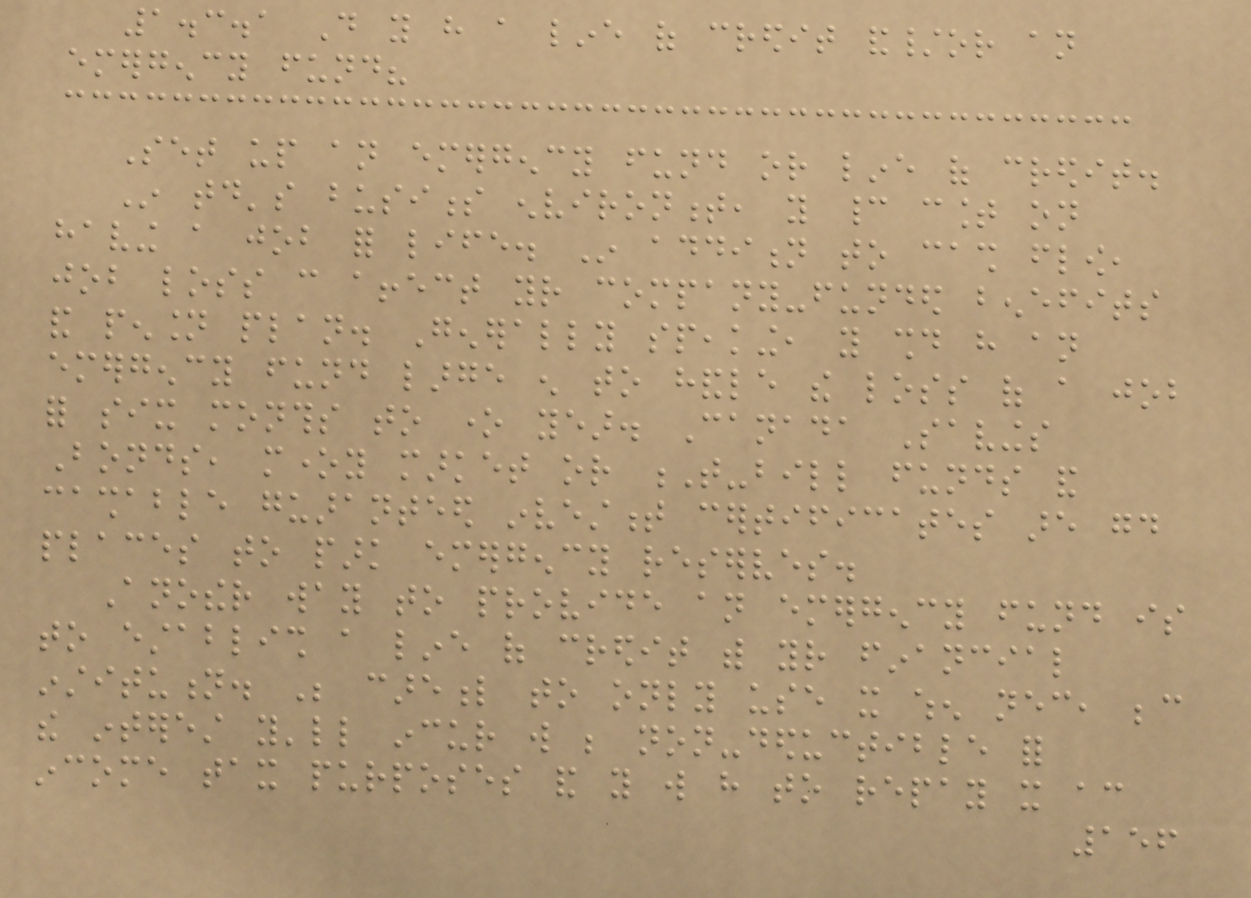1.3.1 Do you have a line of credit and/or an
emergency fund?
Set up an emergency fund or line of credit.
In today's business environment, you cannot count on
having a job for life. In addition to cash flow,
job loss can affect your company-funded benefits
and pension plan. Generally speaking, you should have an
emergency fund large enough to handle the loss of a job
for six months to one year. Canada Savings
Bonds, money market or T-bill funds and
cashable guaranteed investment certificates are good
places to park emergency reserves.
Another way to provide an emergency fund is
to establish a line of credit with your financial
institution. Be careful to only use it when necessary, because
the interest you'll incur will be non-deductible for
income tax purposes and you will have to repay it according
156
